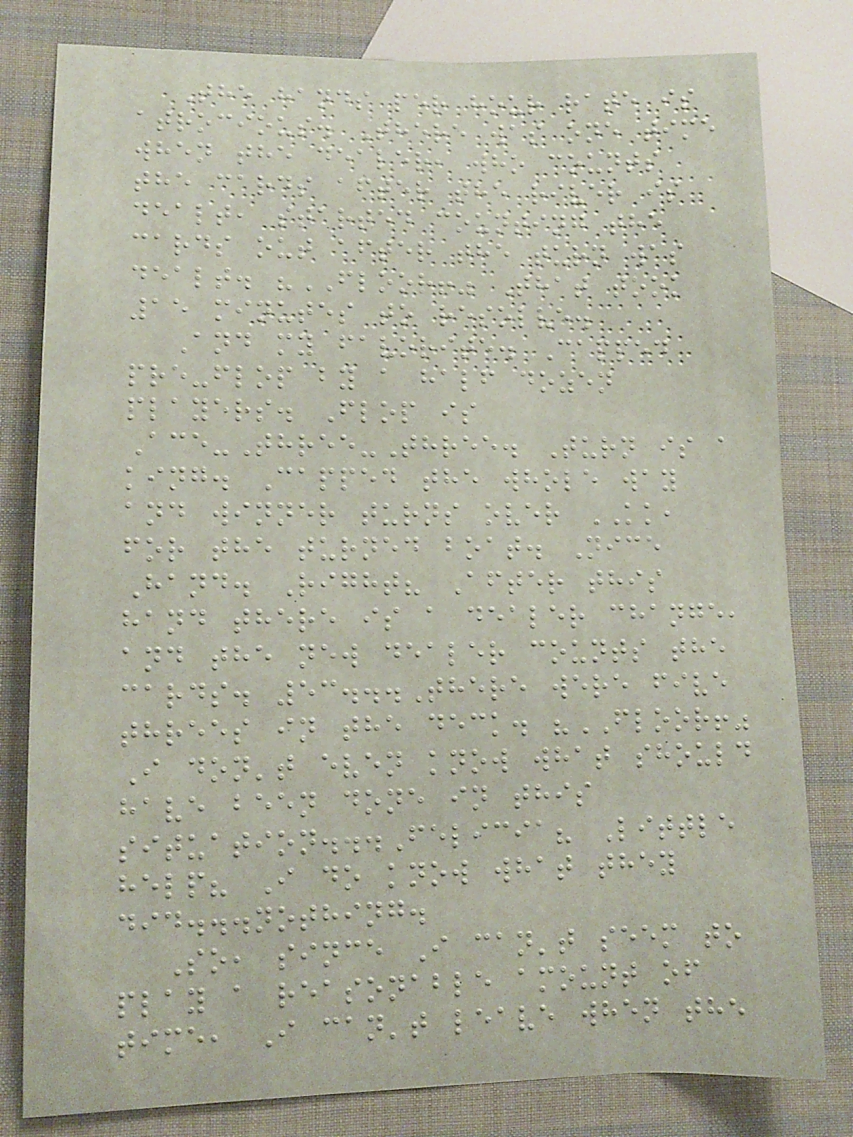The hands per hour rate is
atrocious. There was one time
when the dealer, who counts
the cards after the river is
dealt, started counting the
cards out after the turn was
dealt. "FLOOR!" That took
15 minutes to resolve.
And my favorite. Capped
pre-flop by a half dozen
players. Flop is
Ace-Three-Three. Turn is a
king. Capped the whole way
and winner turns over KK,
for the turned boat. Nice
Hand. Right? After this
hand there is a dealer change,
and the new dealer counts the
cards. 53...There were five
threes in the deck. "FLOOR!"
I don't even know what should
have been done in this
situation...Felicia? Little
help? I do know what they
did...nothing.
So, since I can't seem to
play a reasonable amount of
time, I can't leave when the
